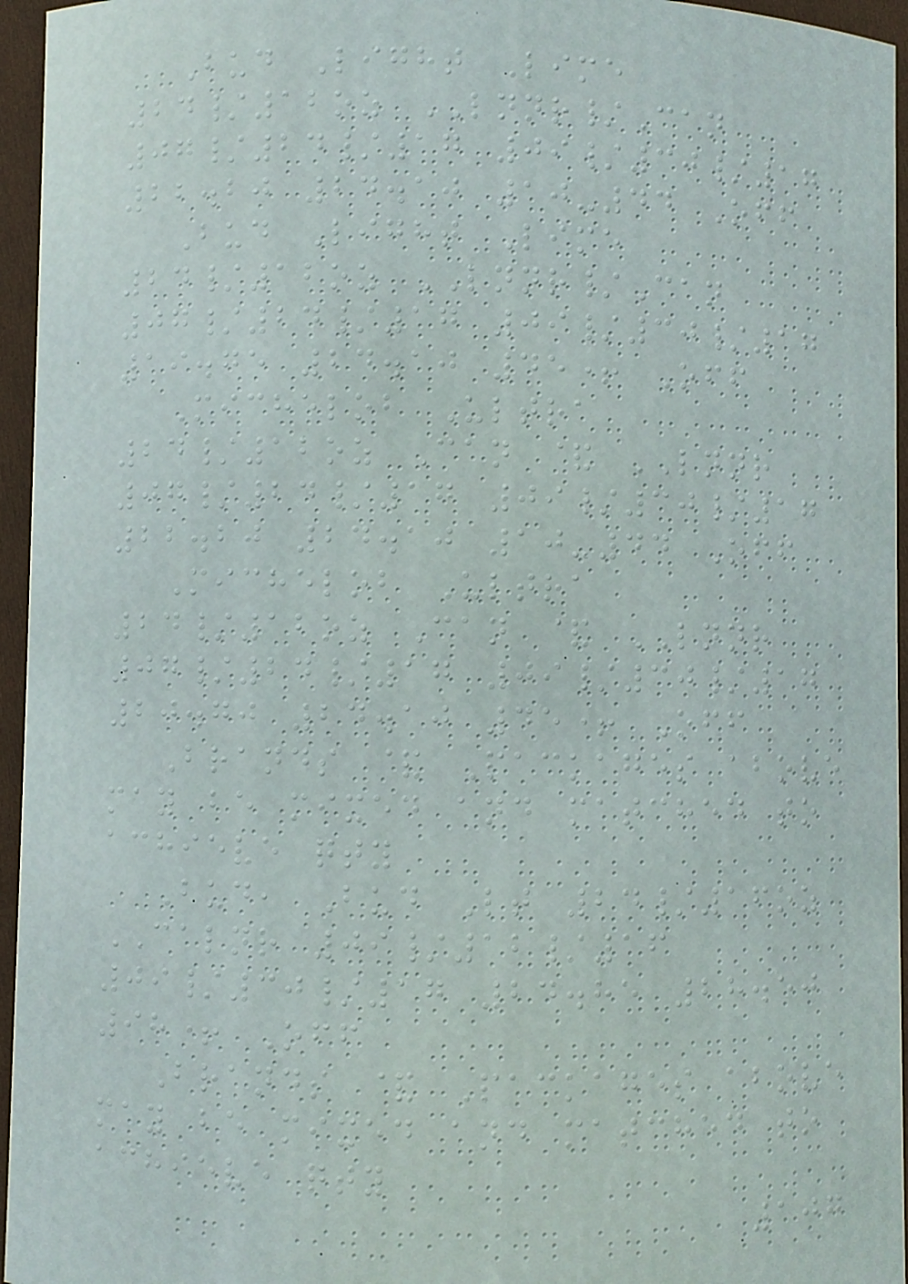Bud Light Lime
24/12oz LNNR/Can
07/24/17 09/30/17
22.20 24.10 10-44 Off
Bud Light Lime
24/12oz LNNR/Can
07/24/17 09/30/17
19.75 24.10 45+ Off
Michelob Ultra
24/12oz Can & LNNR
07/24/17 09/30/17
22.20 24.10 10-44 Off
Michelob Ultra
24/12oz Can & LNNR
07/24/17 09/30/17
20.70 24.10 45+ Off
Brands & Packages above
may be mixed and matched to
achieve qty
Bud, Bud Lt 24/16oz
CALNR 09/12/16
09/30/17 24.85 28.50
98+ Off
Brands & Packages above
may be mixed and matched to
achieve qty
107
